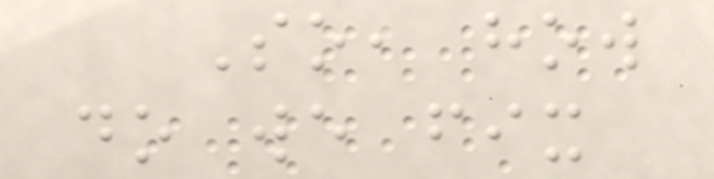So, how
do we fix
